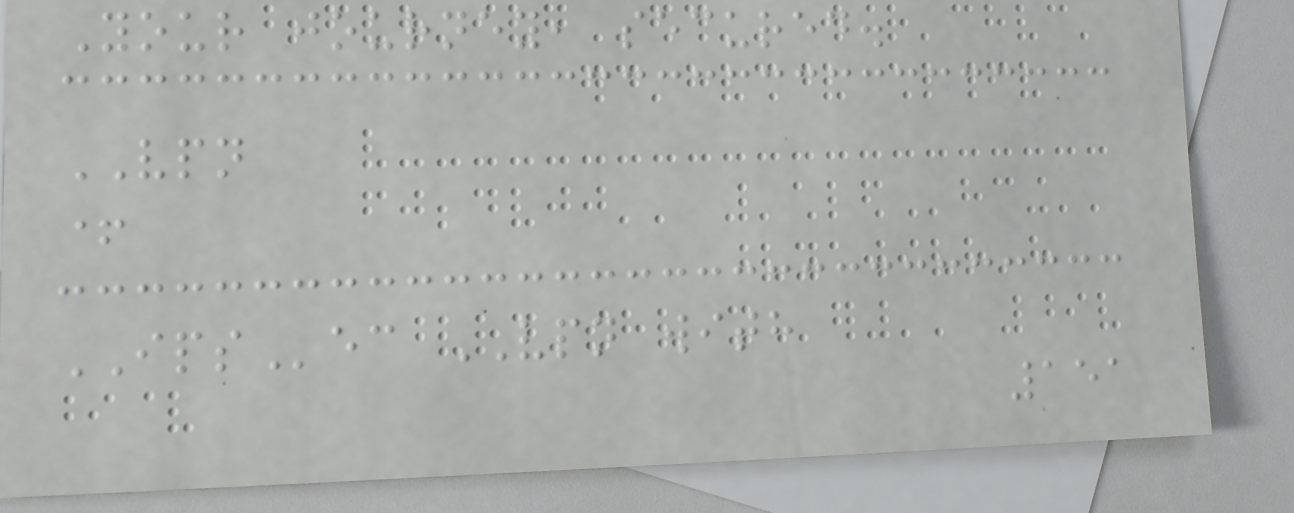Your journey, secured.
VPN
+
IPSec VPN with
151
